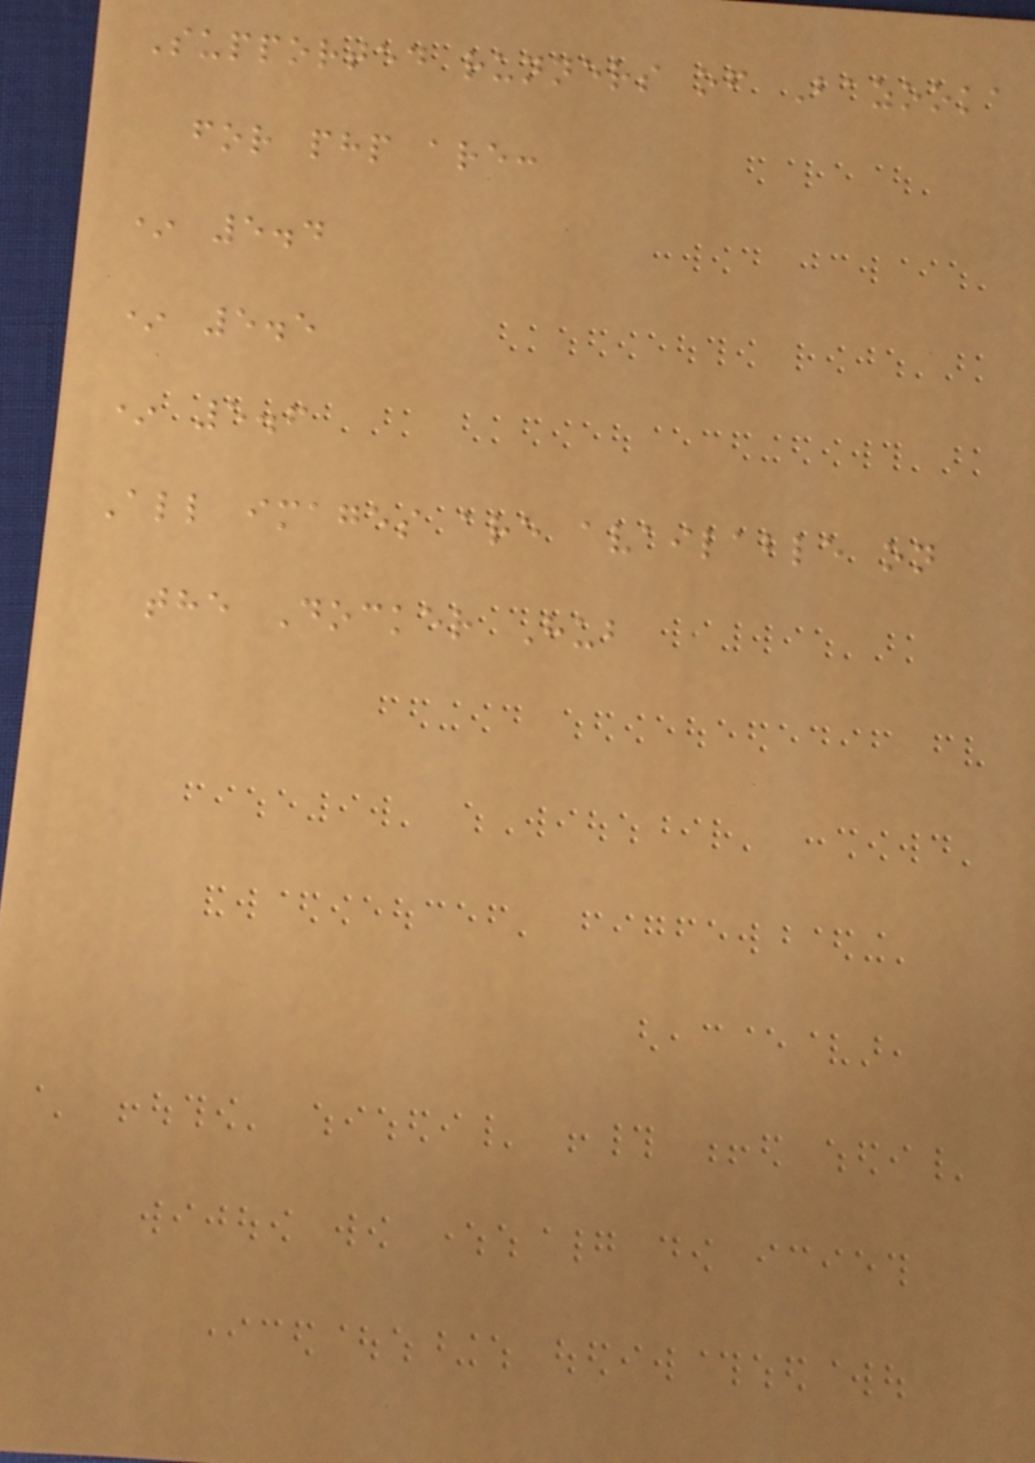Supported runners of Bazooka
for php are:
* 5.4
* 5.5
* 5.6
All images are available on
the Docker Hub
